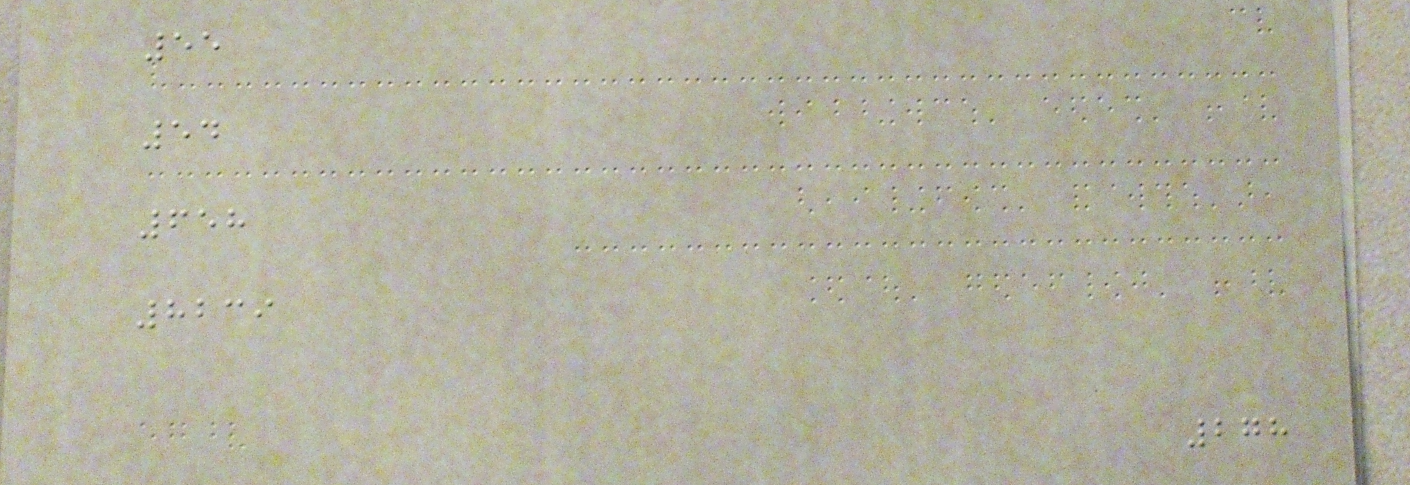55
54
658
8239
278
